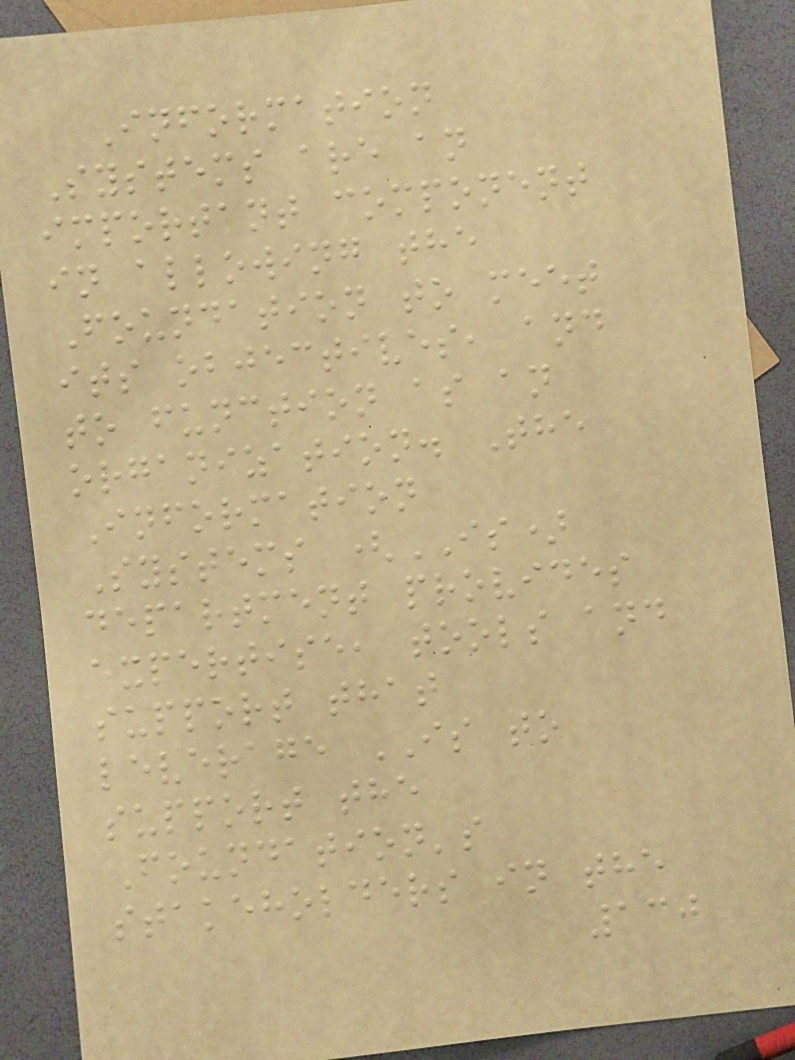Information
Systems are an
important component
in allowing the
Foundation to meet
its objectives, and
to function as an
organization. The
Information
Systems (IS)
department provides
expertise, tools and
support that
leverage IS to
support the
Foundation's
stakeholders in the
130
